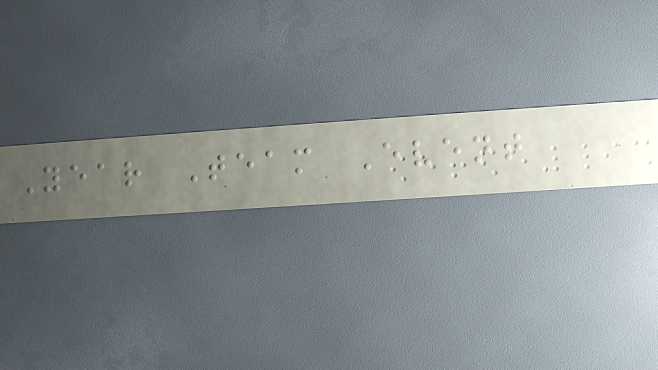Year Team Event
